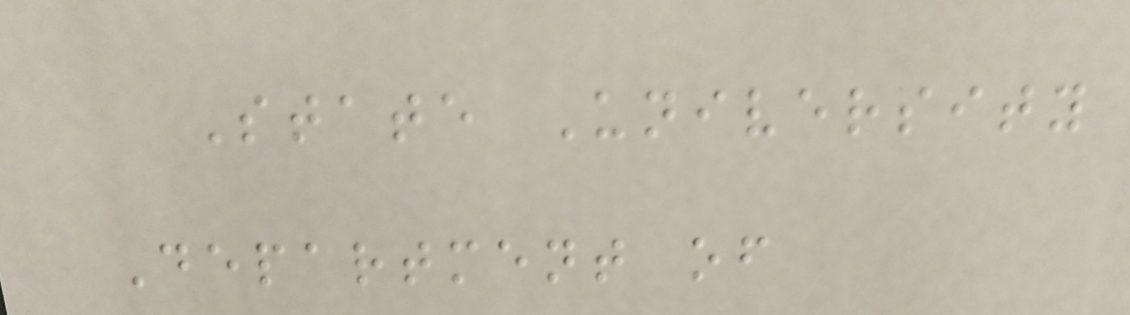State University
Department of
